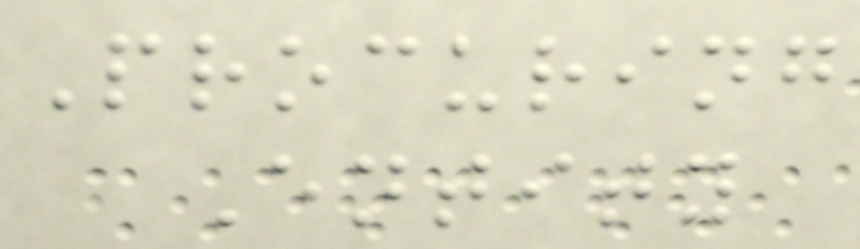Procuring
Entity
